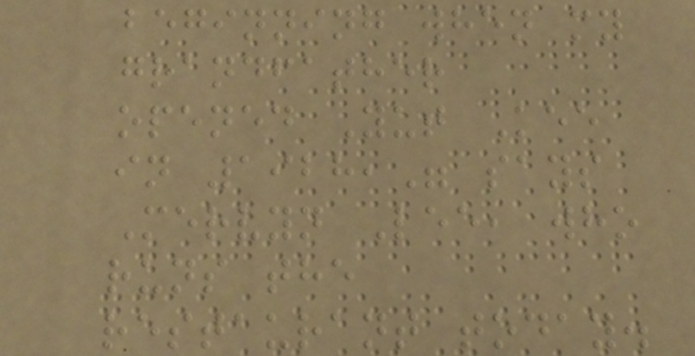beginning when my
grandfather
opened Yut Kee
in 1928," says
Mervyn Lee, who
runs the
restaurant today.
